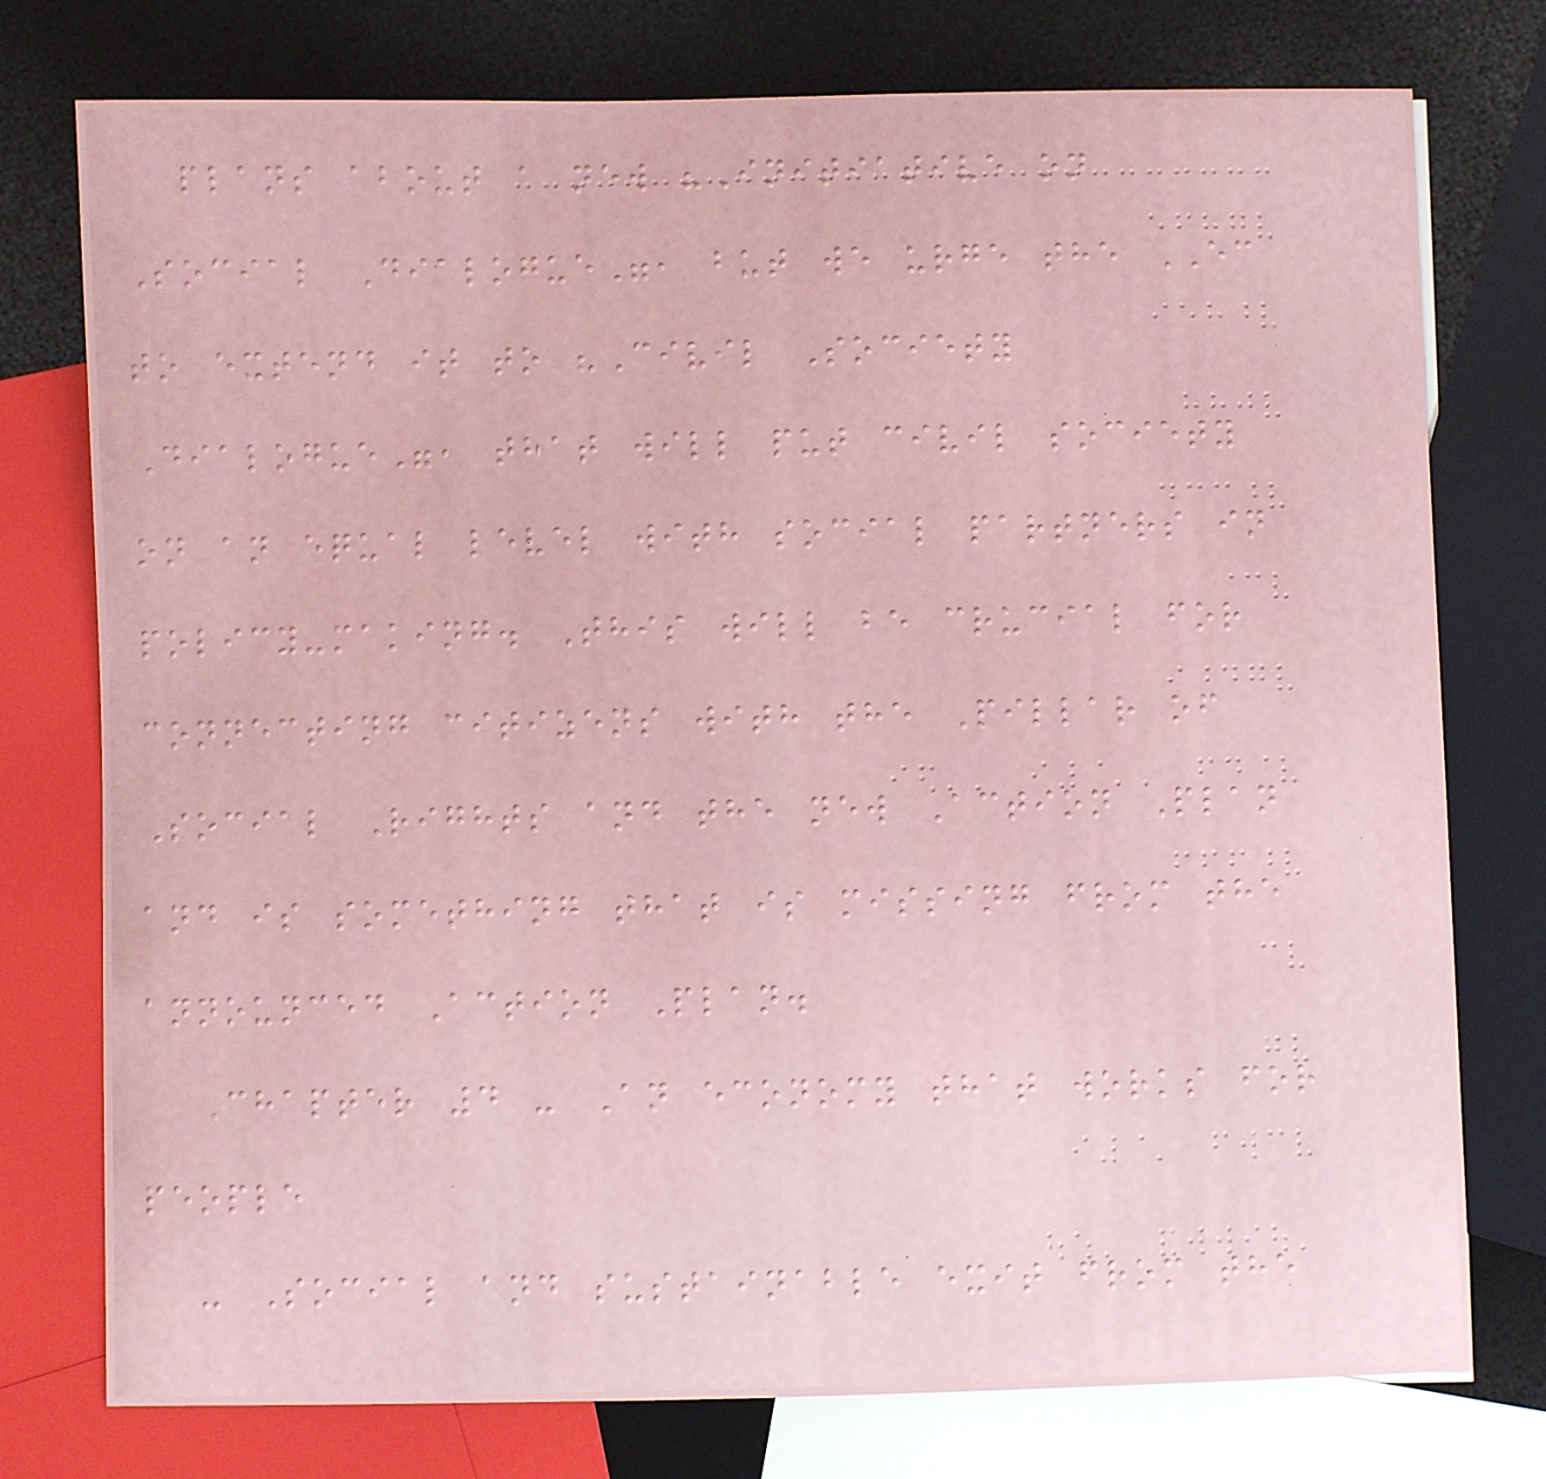plans about a new "Initiative on
Social Dialogue", but we urge the EC
to extend it to "Civil Society
Dialogue", that will put civil society
on an equal level with social partners in
policy-making. This will be crucial for
connecting citizens with the Pillar of
Social Rights and the new Action Plan
and is something that is missing from the
announced Action Plan.
Chapter 4 - An economy that works for
people
- Social and sustainable exit from the
